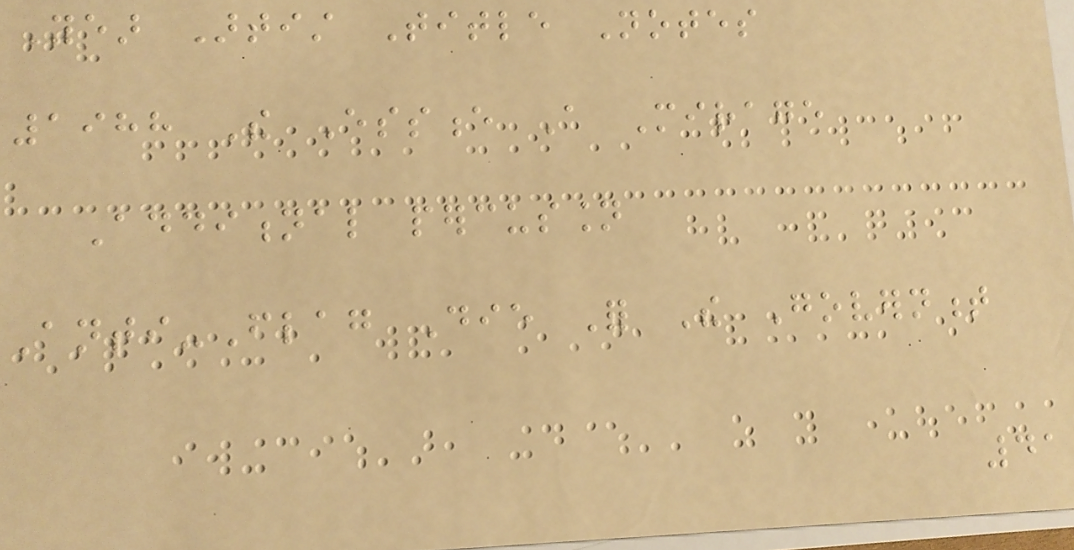Year Artist Title Notes
1988 The Essence A Mirage
Additional percussion
Anti-Flag Die For The Government
41
